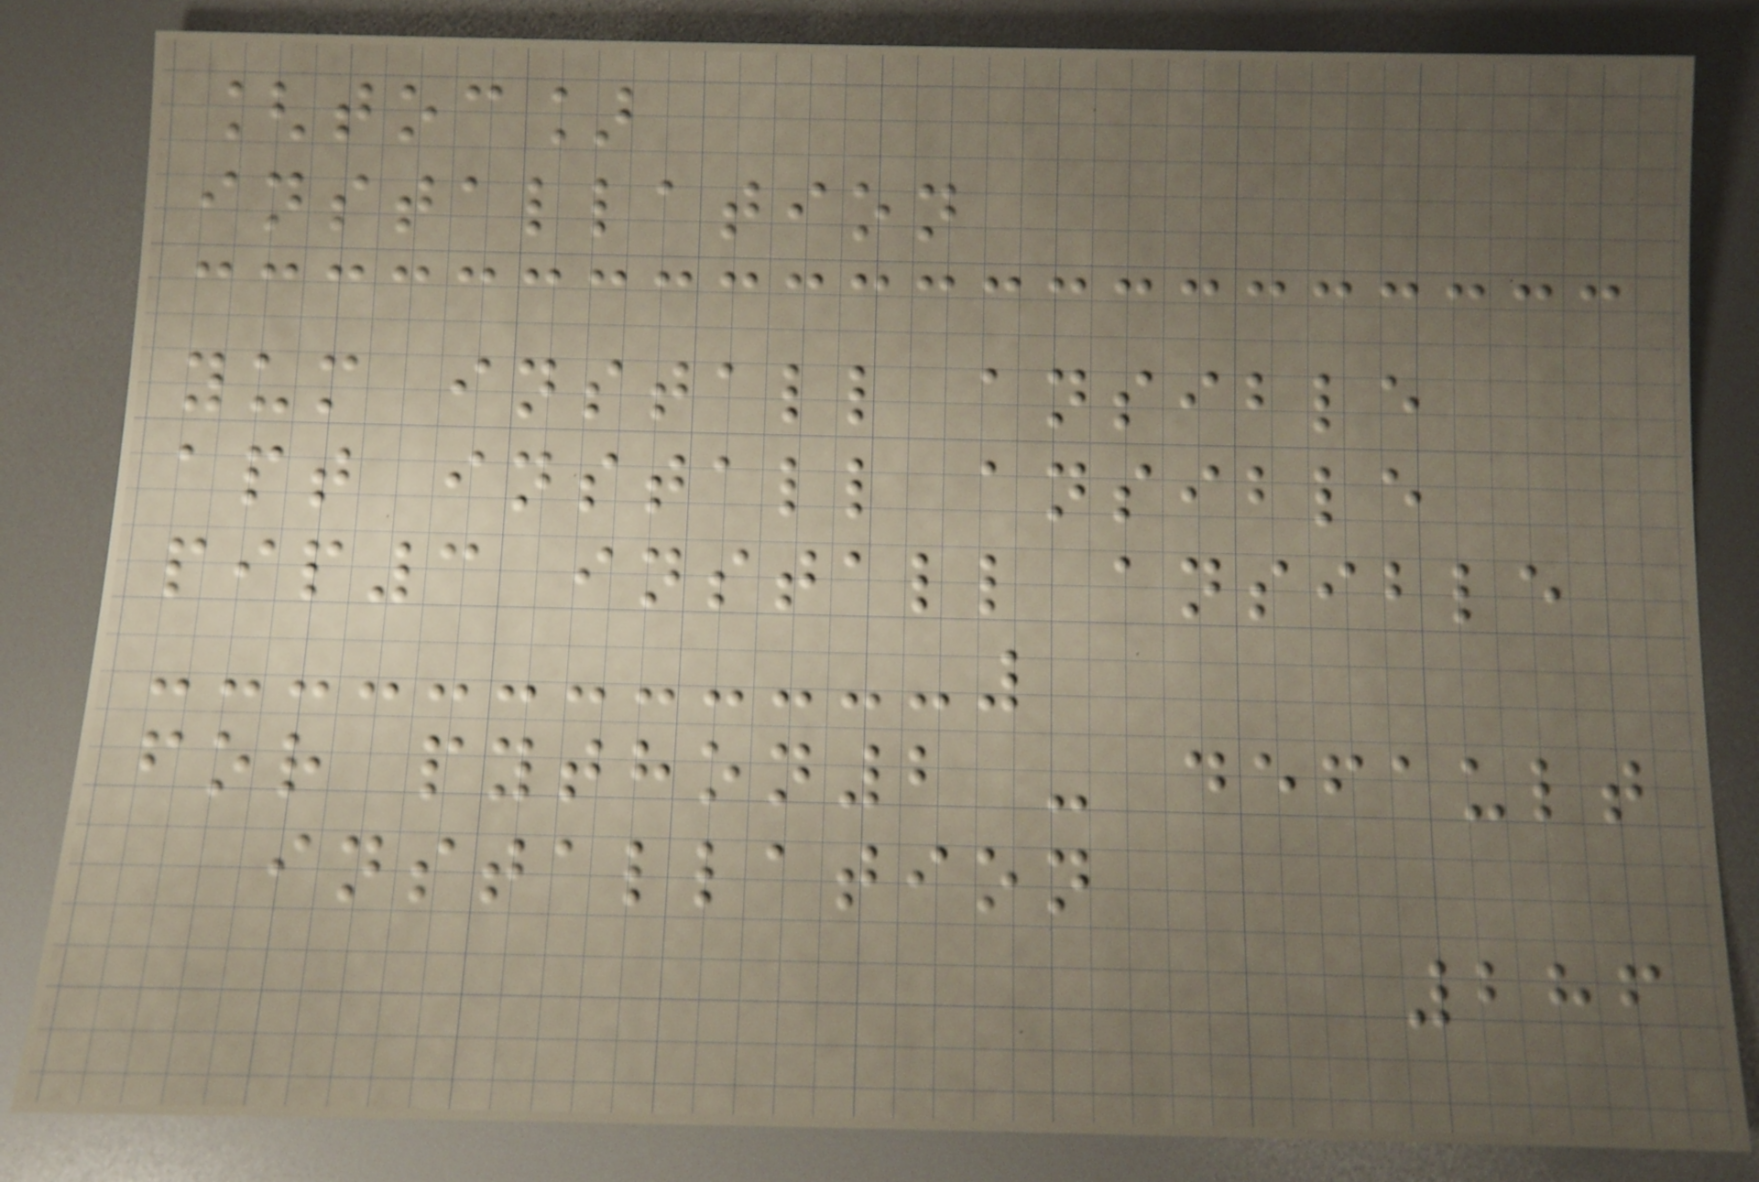[toc]
installation
yum install ansible
apt install ansible
pip3 install ansible
for python2 - default
installation
286
